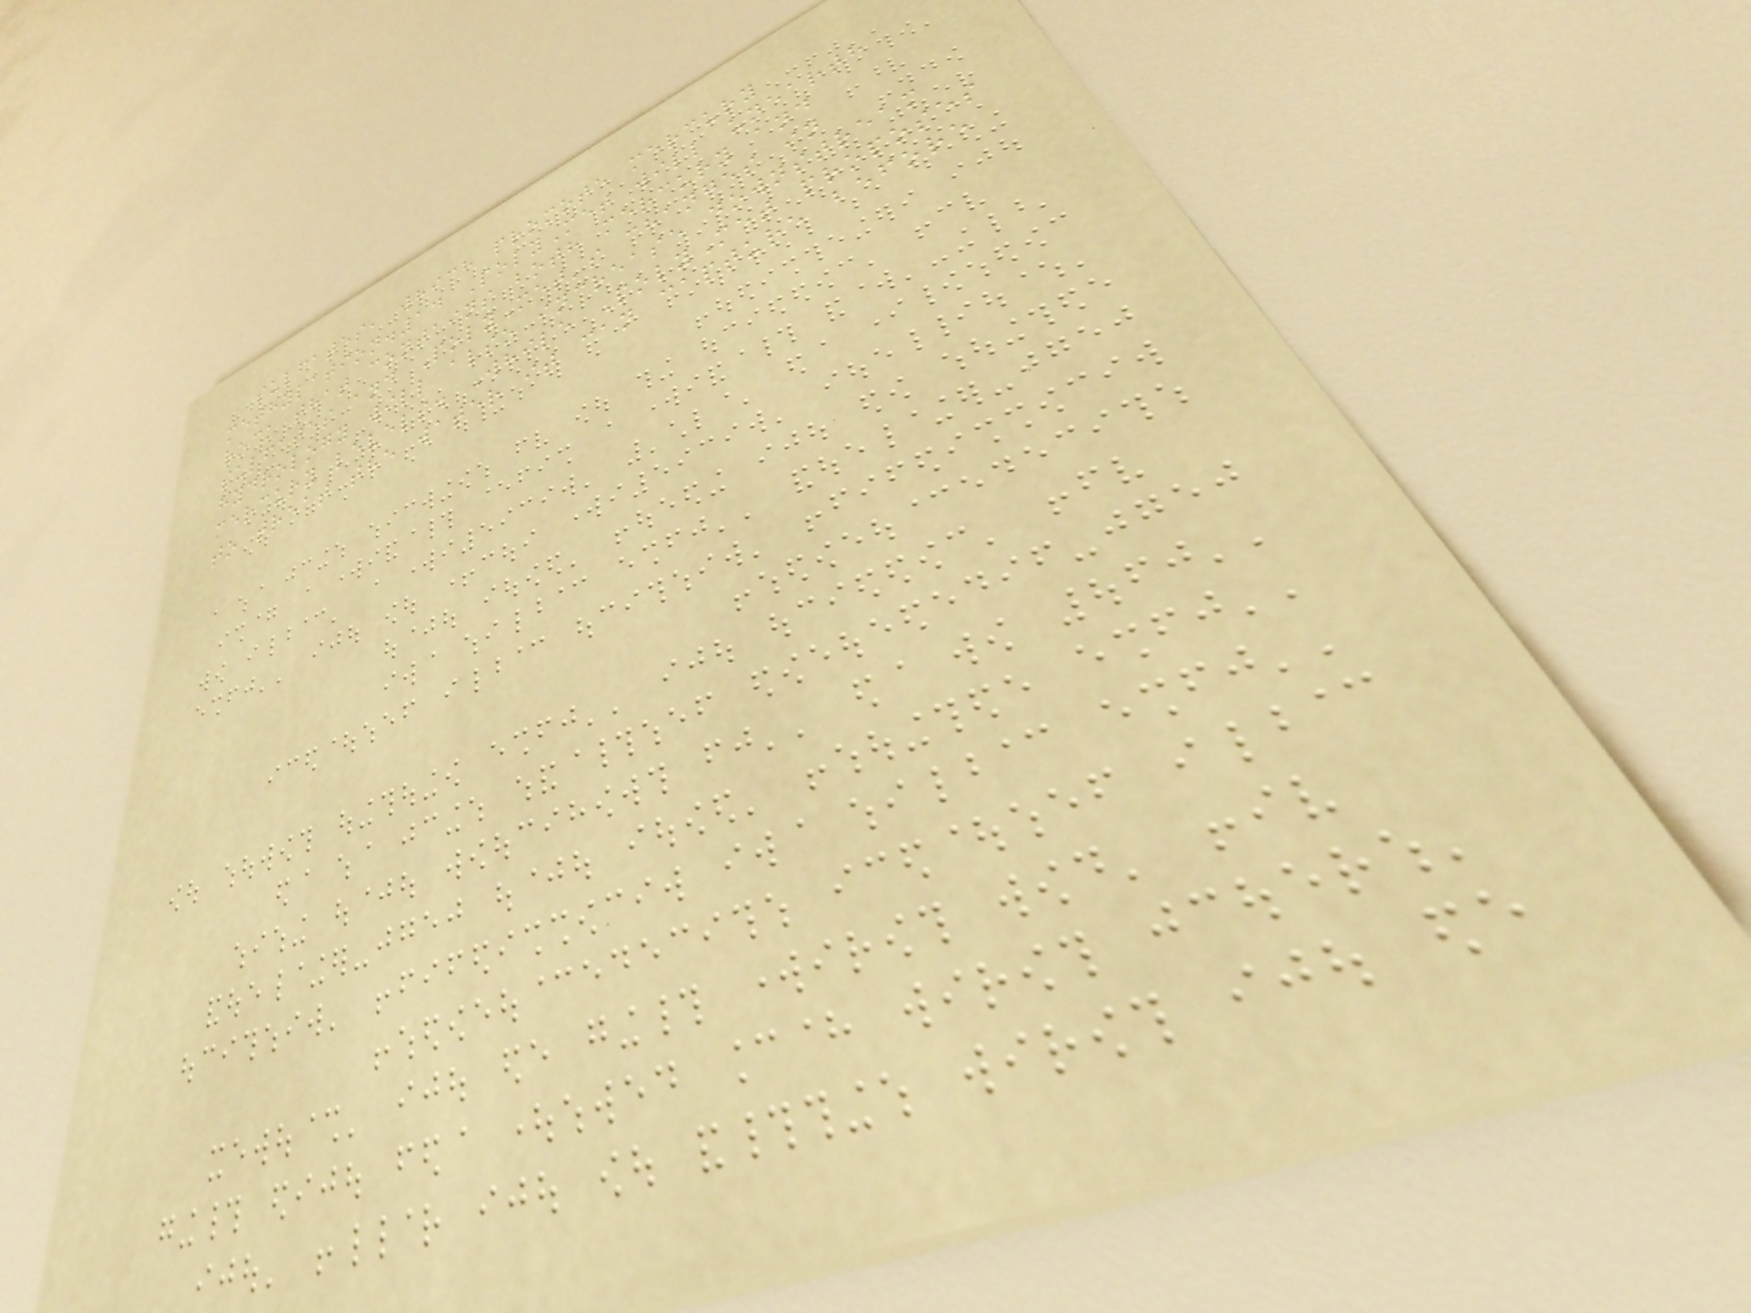sulfates, which promote mercury
methylation.14 PolyMet will unearth
rock that contains both mercury and
sulfates and PolyMet's changes in
hydrology will also increase downstream
mercury levels. While PolyMet proposes
to treat the water it can capture before
